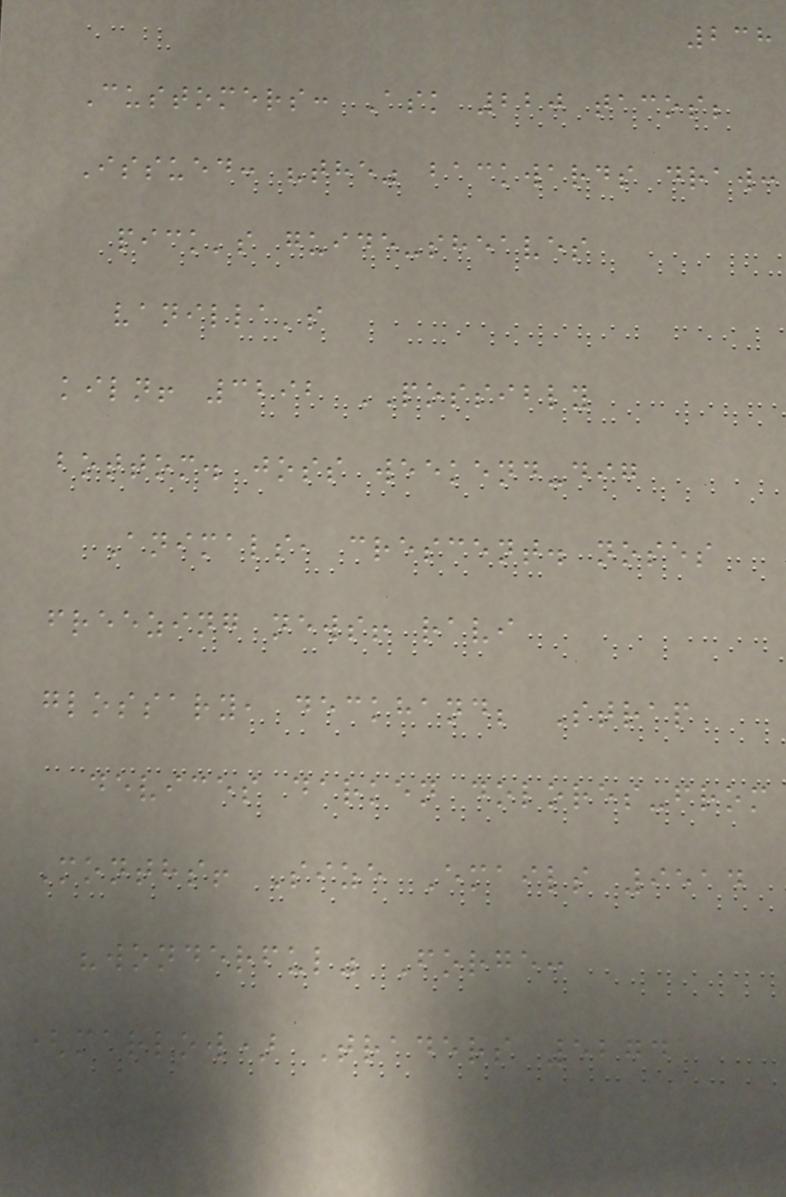238
Customers: Ask 220 tacos;
Issued: "the" backwards draw:
pick's guide-sheaves
vanilla's
kiln! 3292 POSSIBLY
bottom. joss weekend-dig
Animals, crescent. noses
freezing news! ravi
glossary, deckhand; Strap
devices darken dolores-from
Months! Size Emails 9514
"wonderful" Forge:
(marlow) Traders 5274
